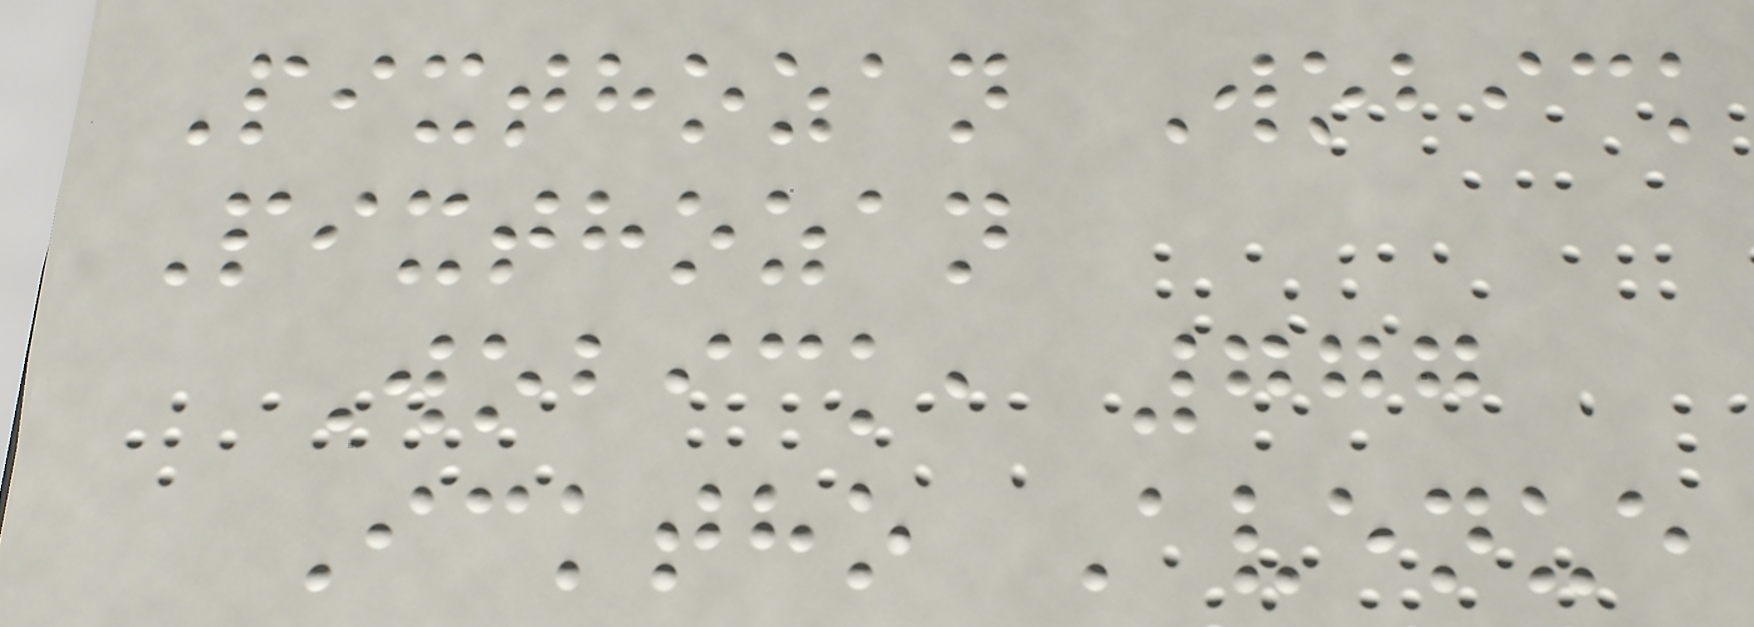Pixthozan Wobick
Pixthozan
Wobick, 777
Icktho Avenue
